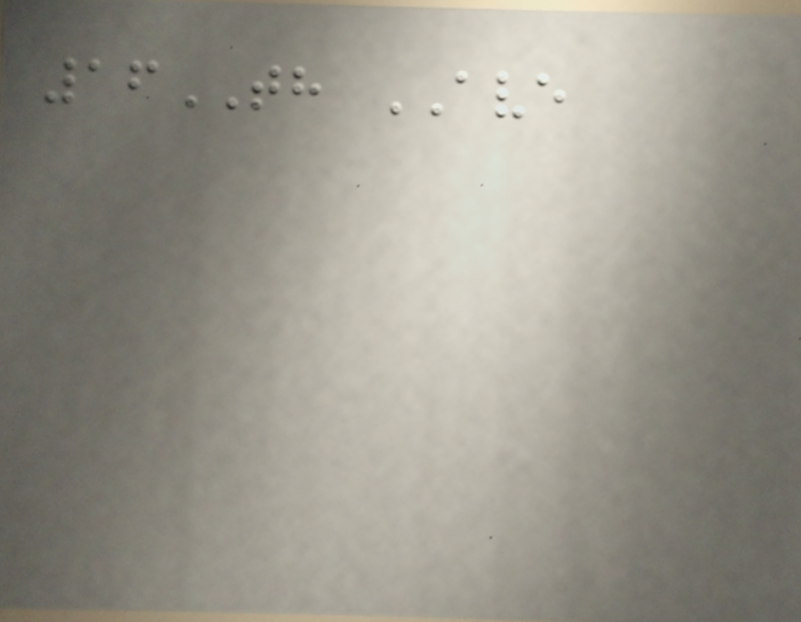16TH AVE
